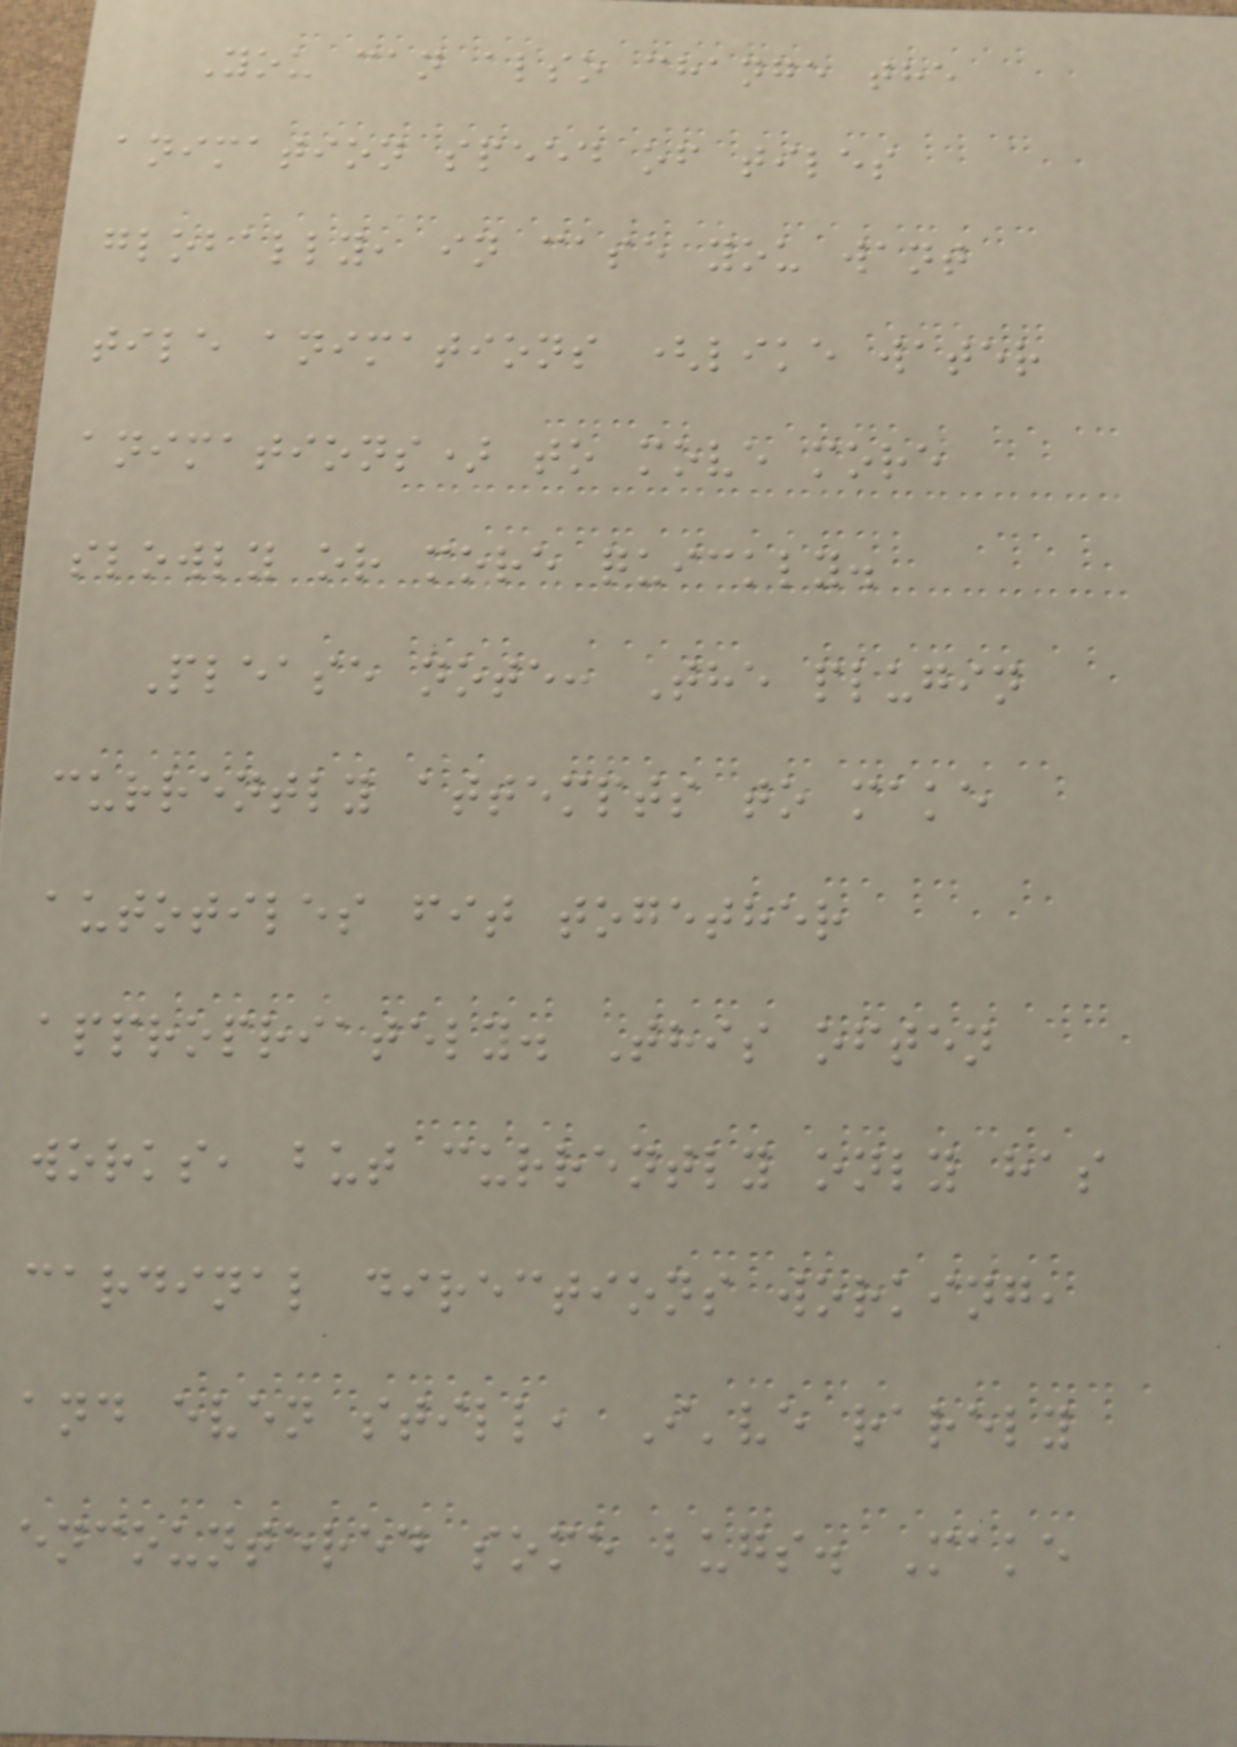You can also change the
animation speed of tiles
globally, in case you want
tile animations (like water
animations) to move more
slowly or more quickly.
Please note: The plugin
currently attempts to make
autotiles fit together
appropriately. This often
works, but currently only has
cardinal directions working,
and even still, I've rarely
encountered some bugs. Make
